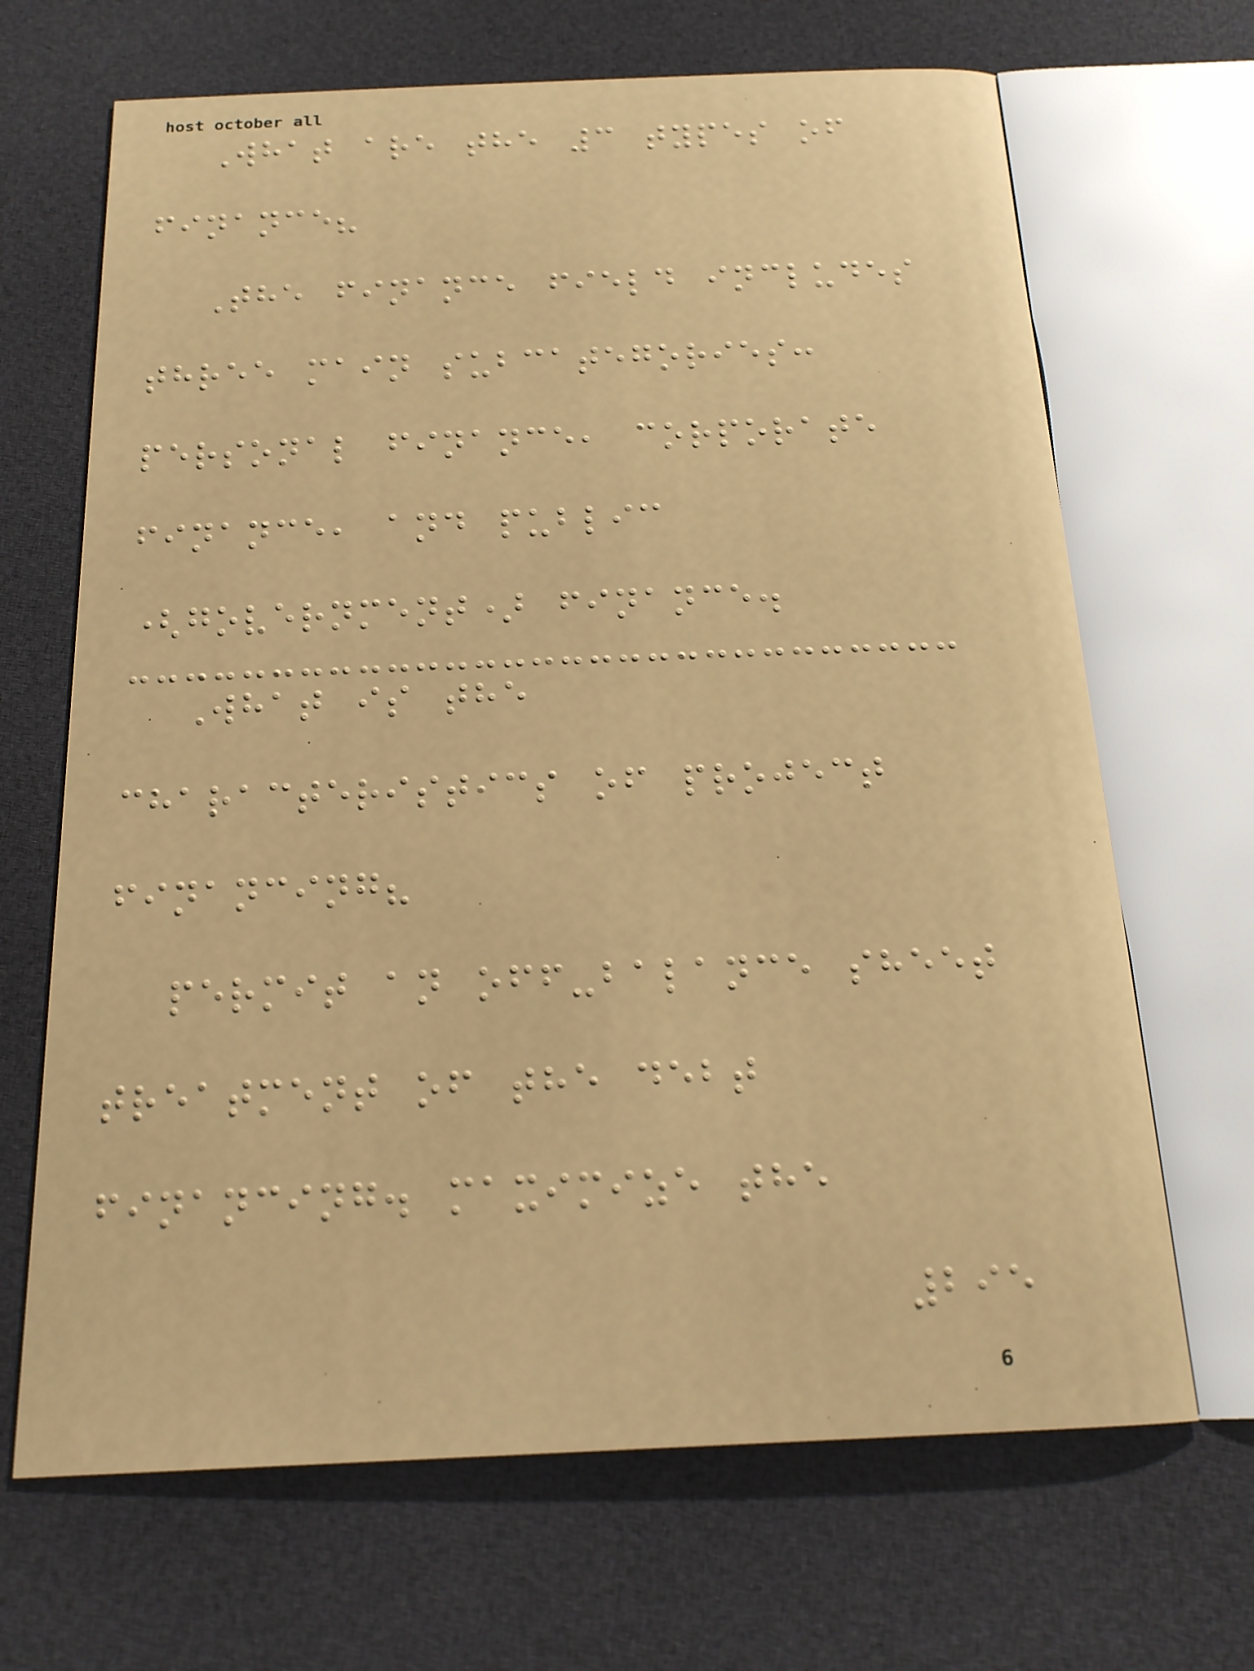What are the 3 types of
finance?
The finance field includes
three main subcategories:
personal finance, corporate
finance, and public
(government) finance.
What is the
characteristics of project
financing?
permit an off-balance sheet
treatment of the debt
financing. maximize the
295
